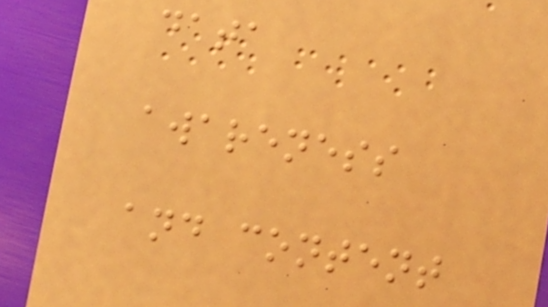data
awareness
and content
